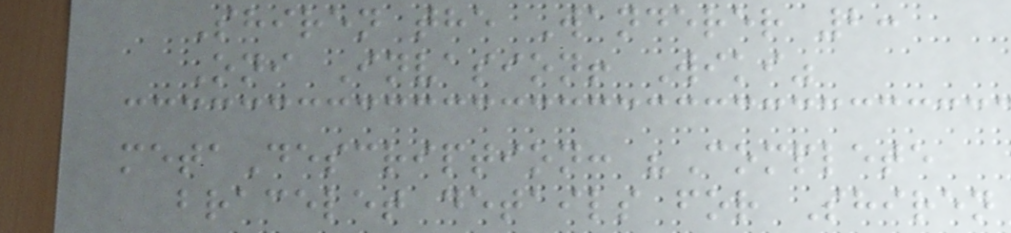Shiren the Wanderer 2:
Oni Invasion! Wiki"
metaDescription: "Complete
bracelet details for Shiren
